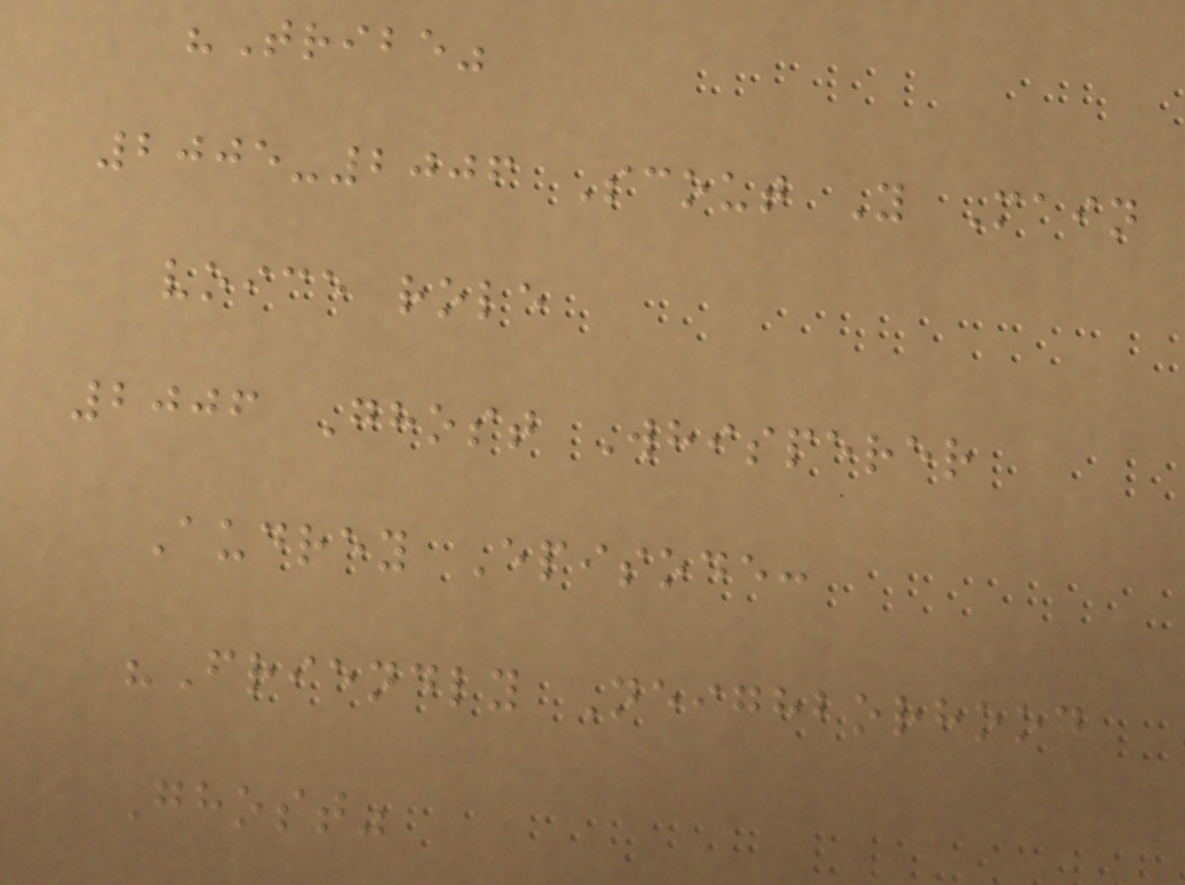"Tribe"
2005-2006 Scout Y Main
voice role
2006 Ghost Whisperer
Audrey Episode:
"Friendly Neighborhood
Ghost"
